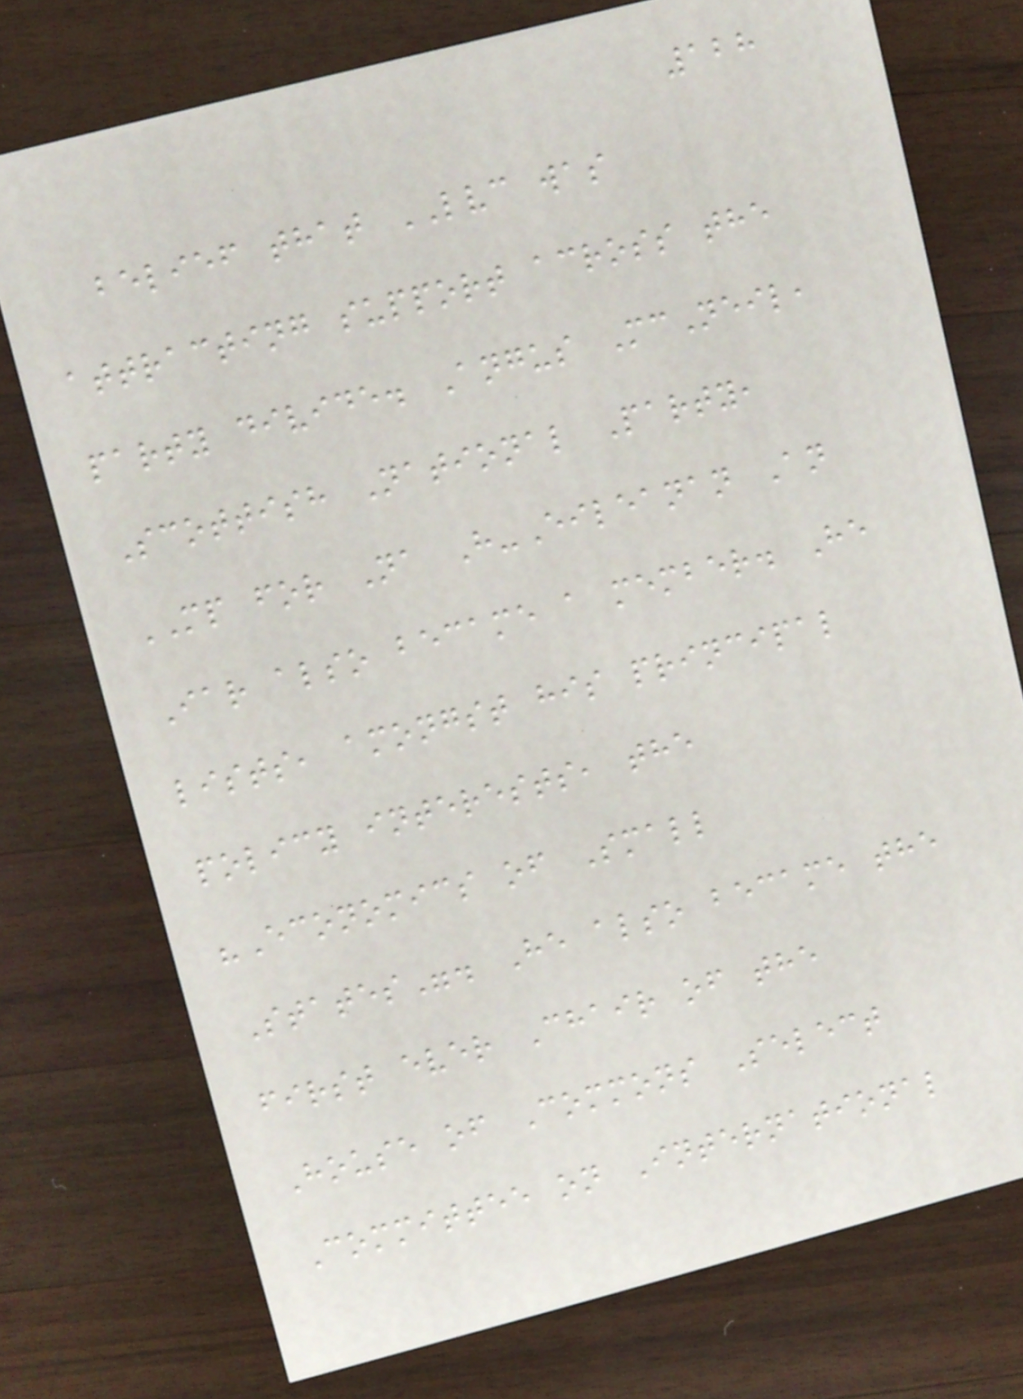128
belief that LVC was
attracting support across the
party divide. Angus McNeil,
Scottish National Party,
MP for Na H-Eileanan An
Iar also became a member. He
lists, amongst his principal
policy interests, the
"Economics of Small
States". He also became the
first ever Chair of the
House of Commons Select
Committee on International
